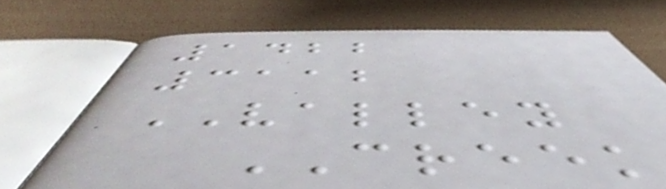1422
3112
VALLEY
CREEK
